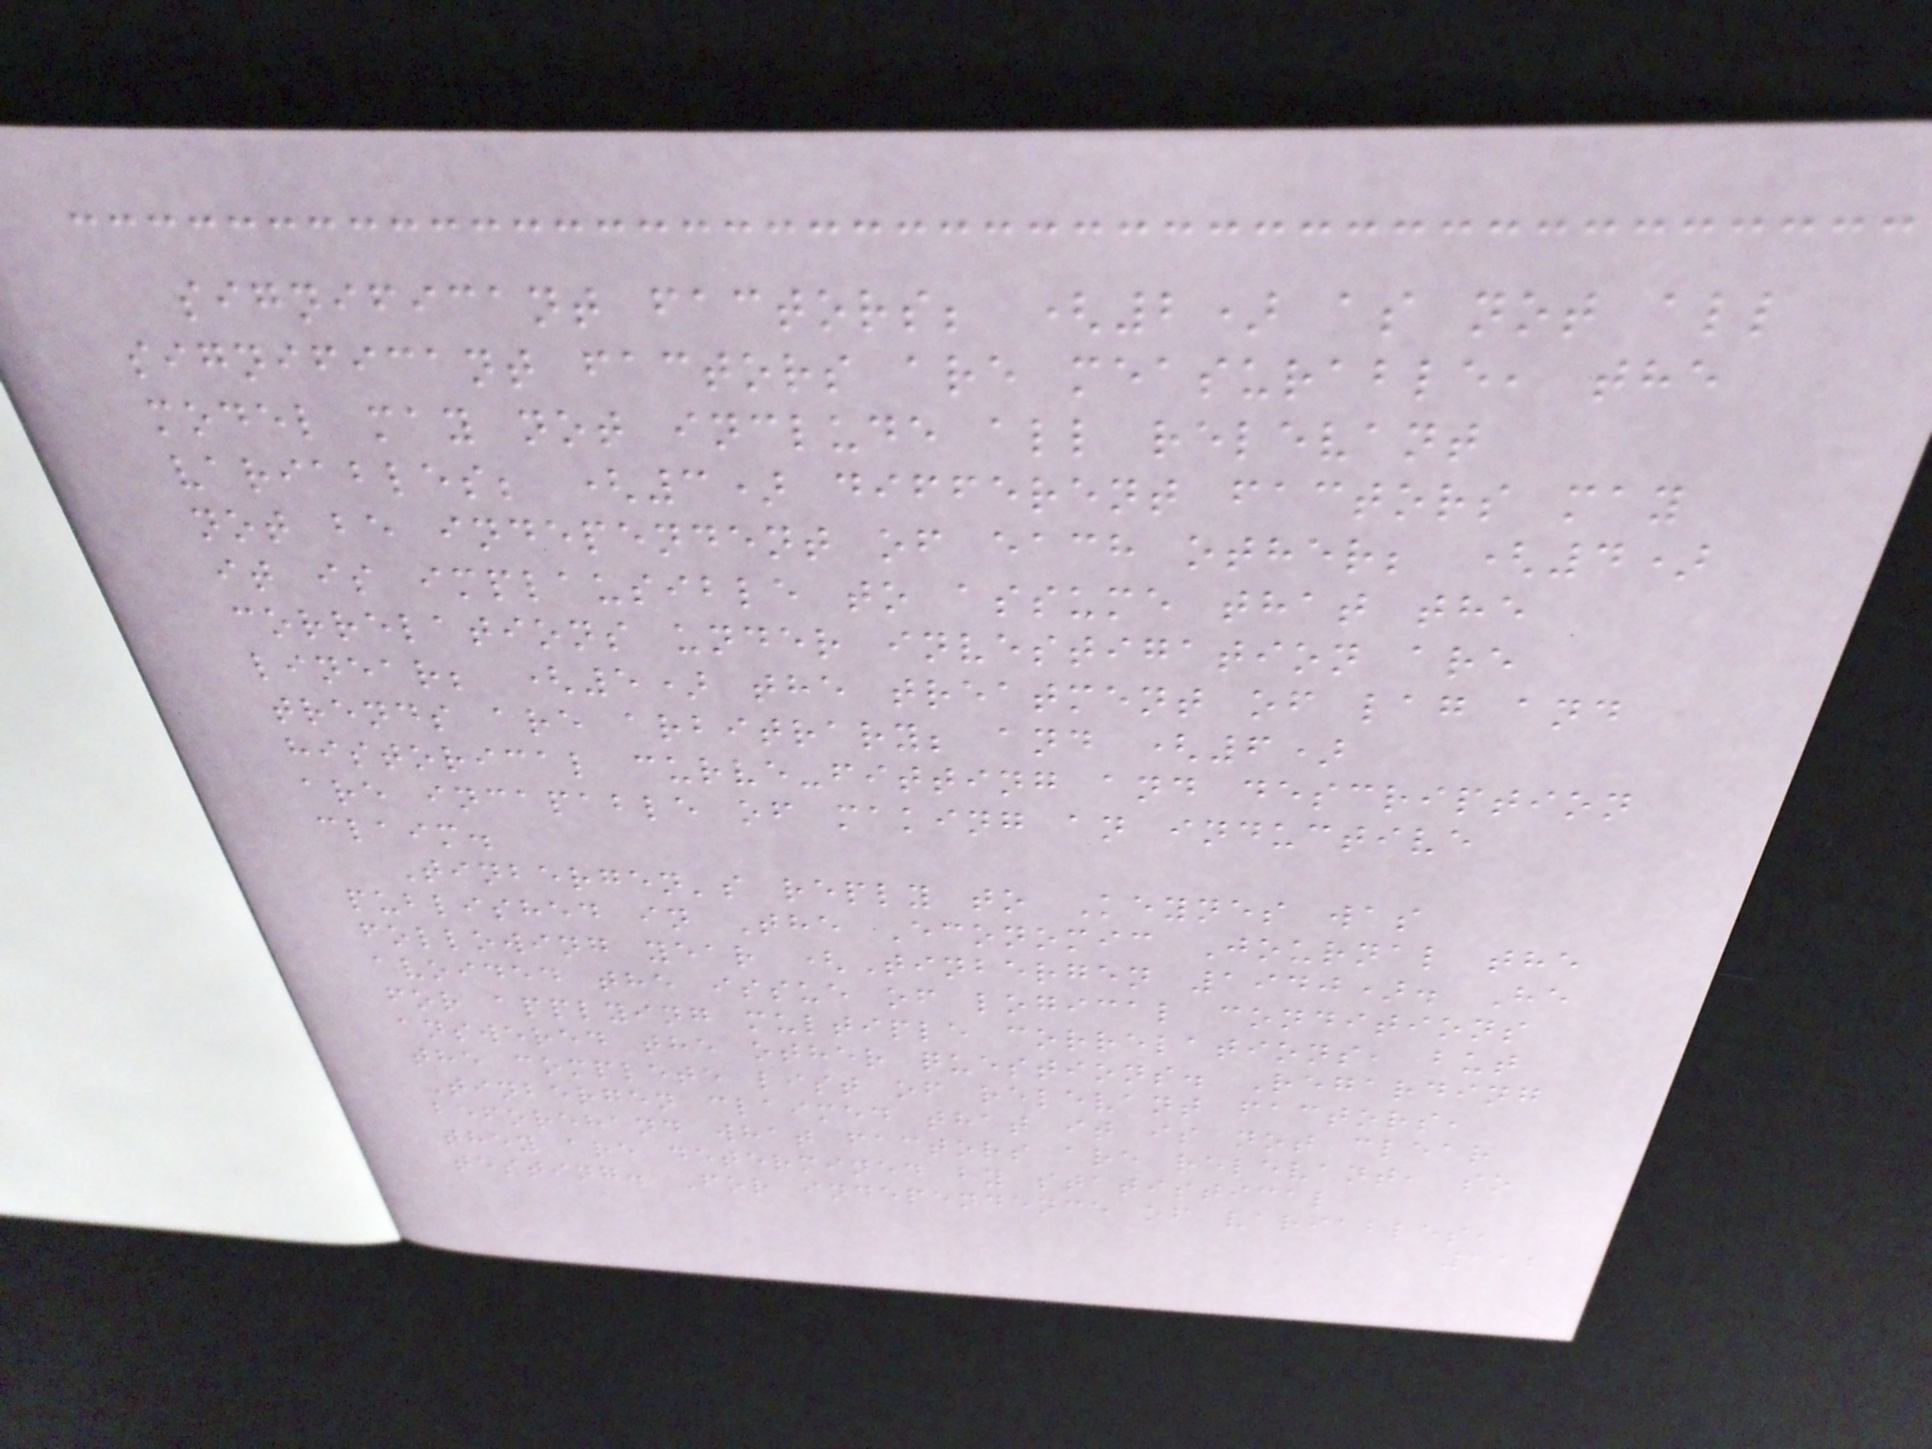significant factors; (2) as not all
significant factors are measurable, the
model may not include all relevant
variables; (3) different factors may
not be independent of each other; (4)
it is implausible to assume that the
correlations under investigation are
linear; (5) the treatment of lag and
trends are arbitrary; and (6)
historical curve-fitting and description
are incapable of making an inductive
claim.
Tinbergen's reply to Keynes was
published in The Economic Journal the
following year (Tinbergen 1940). He
avoided the issue of logical conditions
for applying multiple correlations, but
answered the other questions. Regarding
the complete list of relevant factors,
Tinbergen claimed that it is not clear
beforehand what factors are relevant, so
they are determined by statistical
testing. For independence of variables,
112
